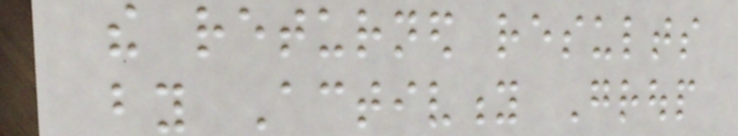the returned results
by Activity Group
